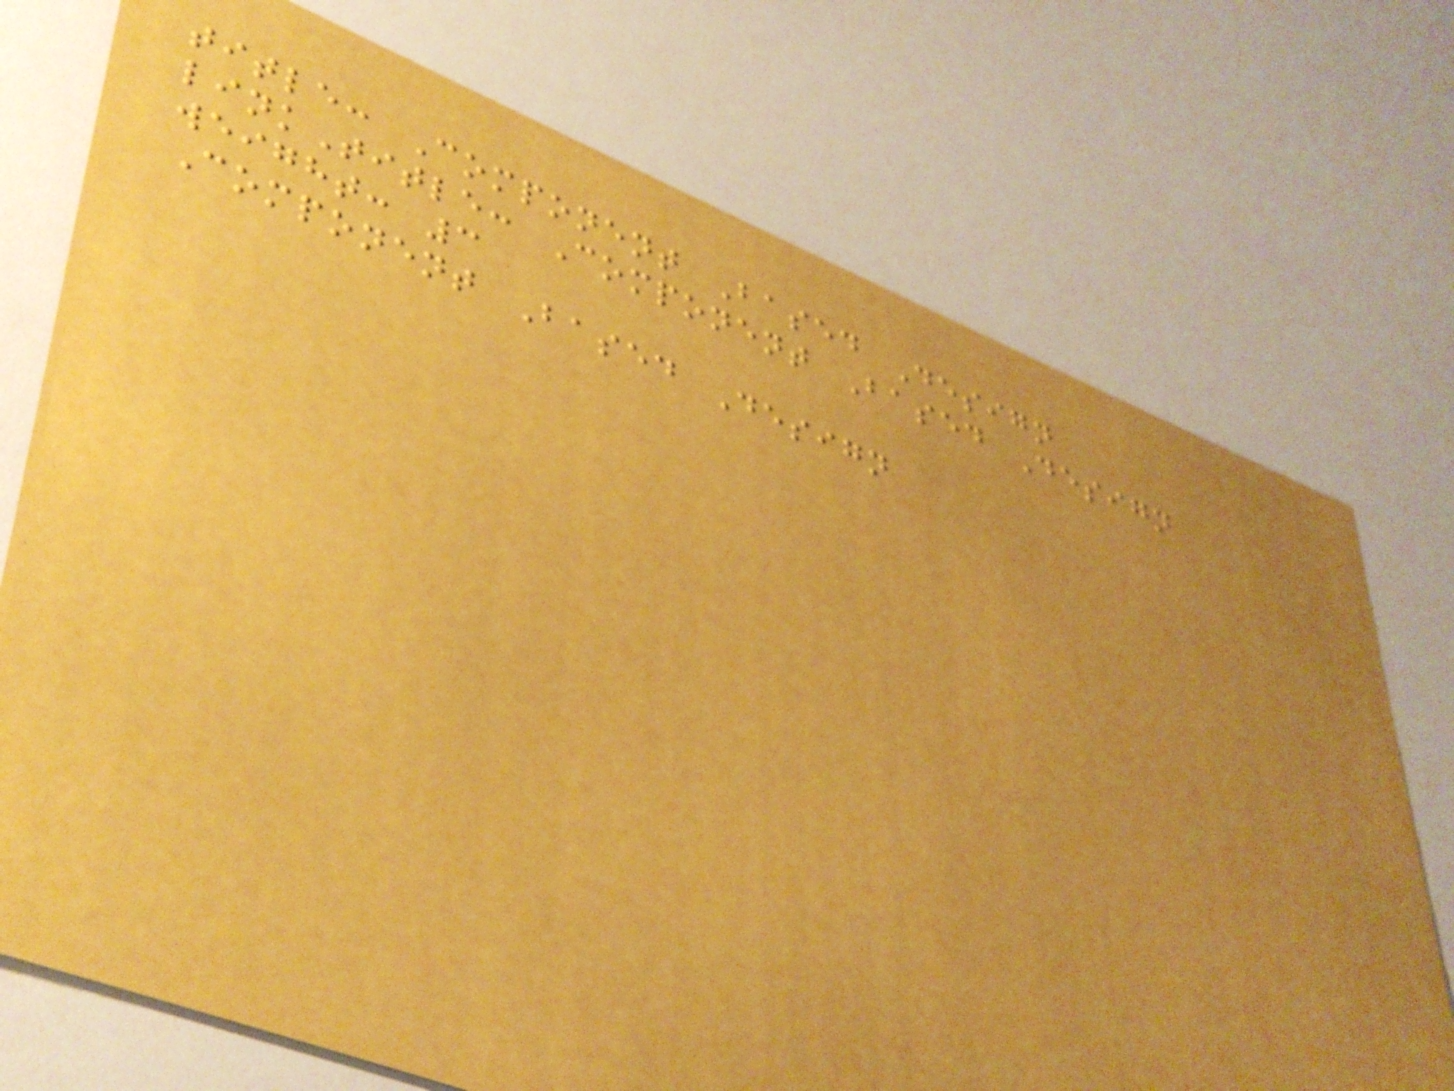title: Component Based Design
linkTitle: Component Based Design
weight: 3
Component Based Design
